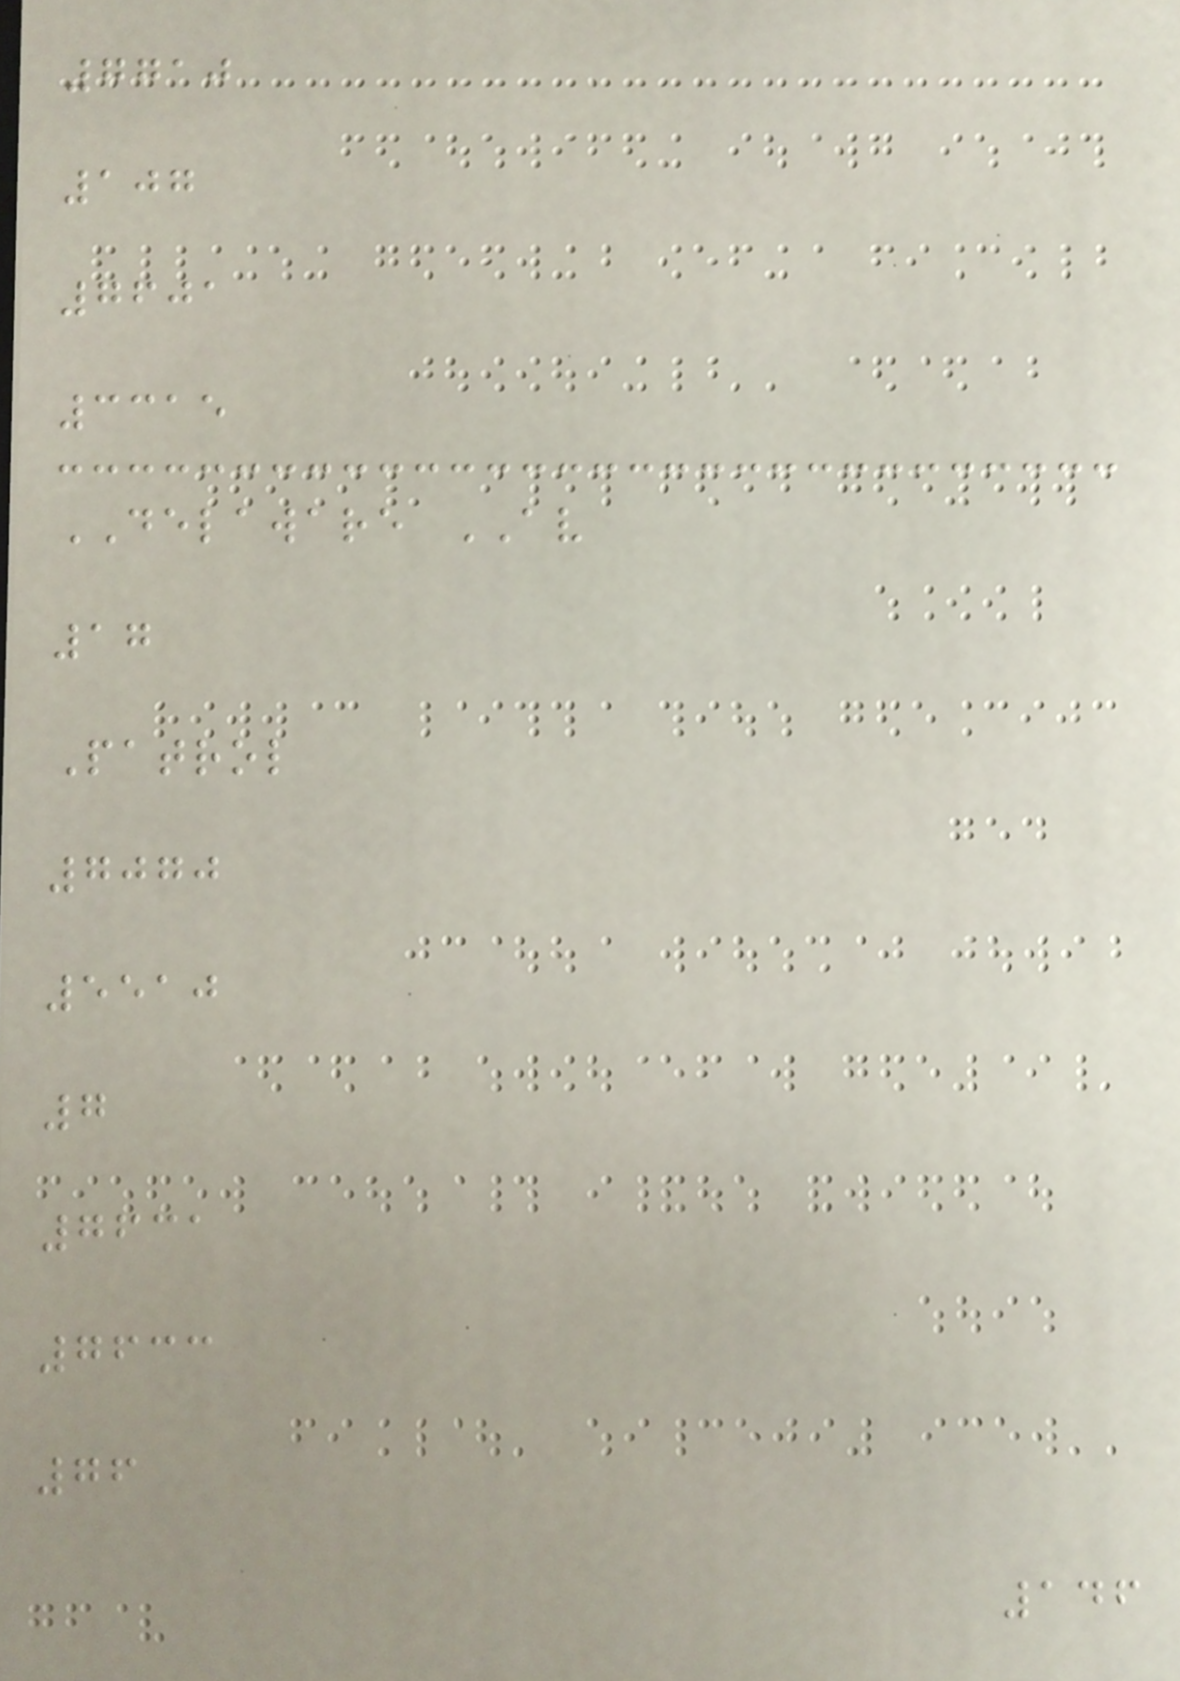7710
107
7601
3315
DELAWARE AV
17
Patrol
7070
5510
7
7631
7633
76
146
